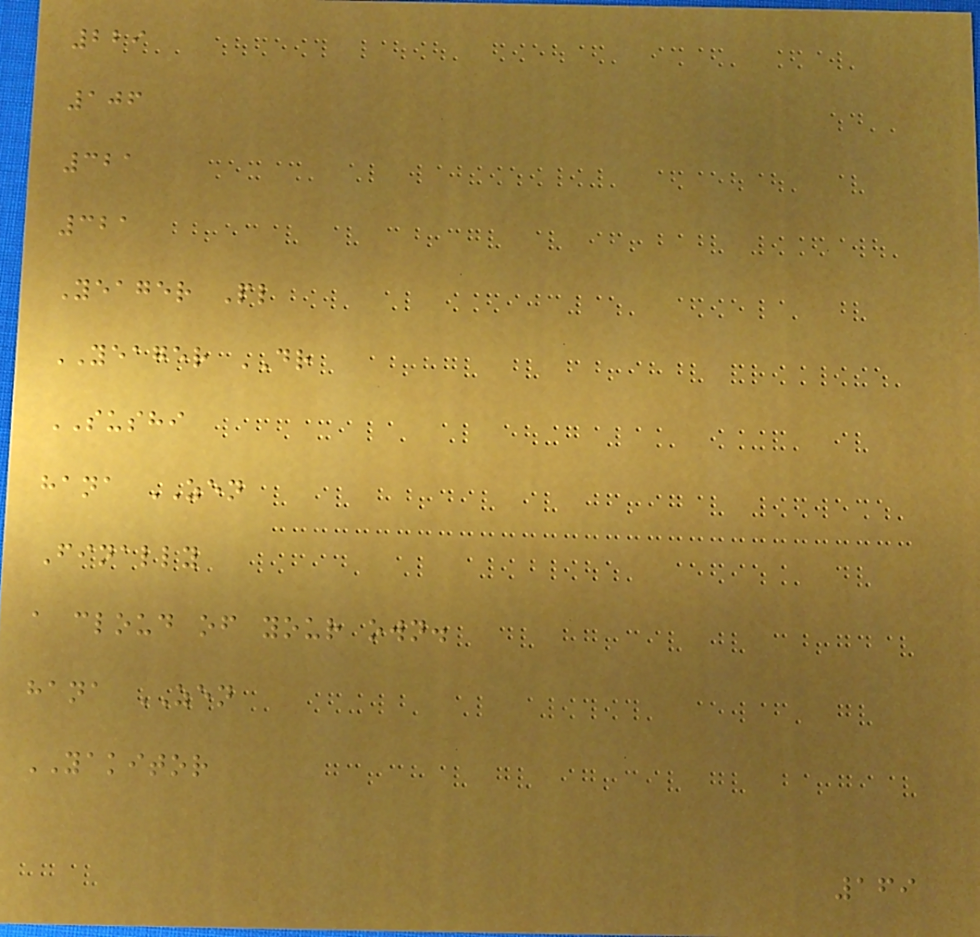229
106
321
321
Yeager Pl
YEAGER DR
SUSHI
hana ZEN
Finally
a cloud of your own.
hana ZEN
YAKITOR
169
